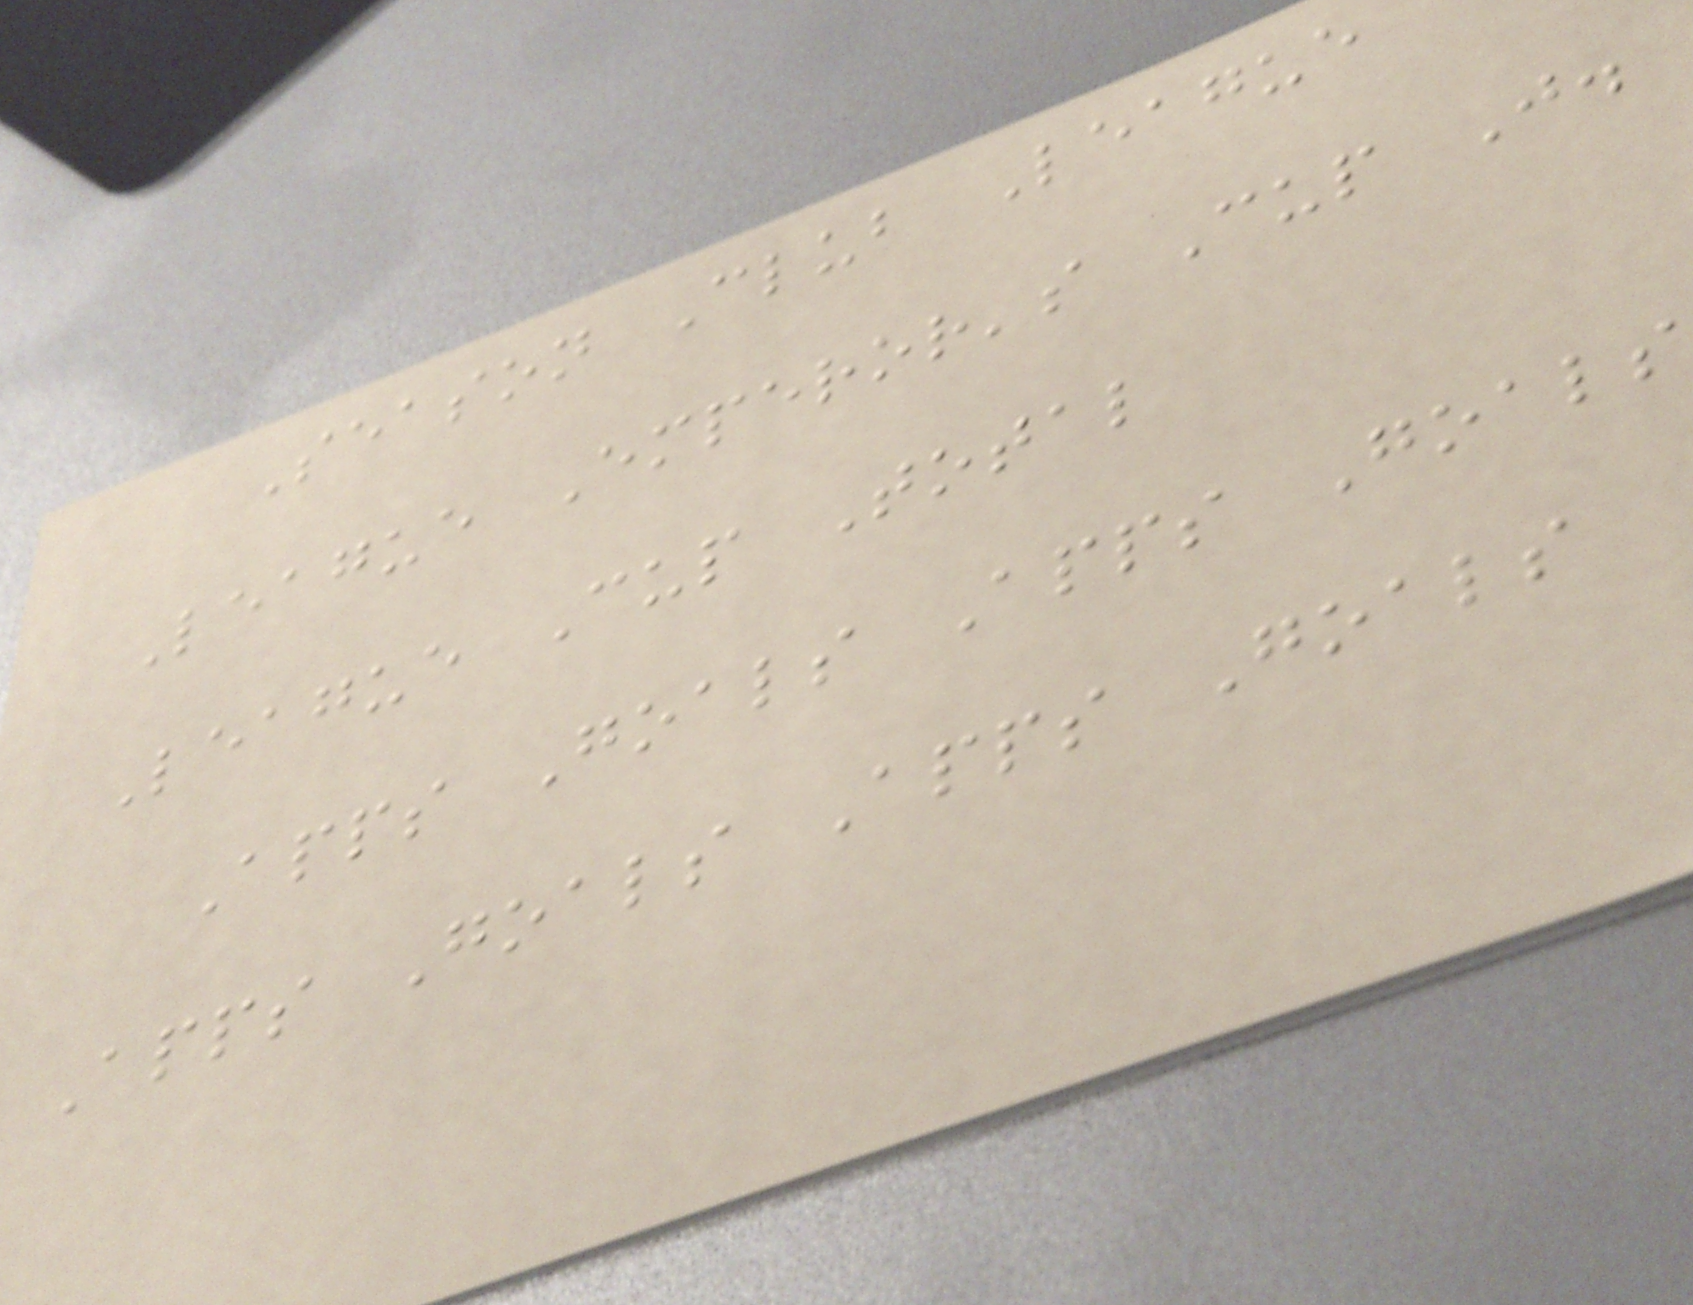Season Club League
League Emperor's Cup J.
League Cup Total
Apps Goals Apps Goals
Apps Goals Apps Goals
